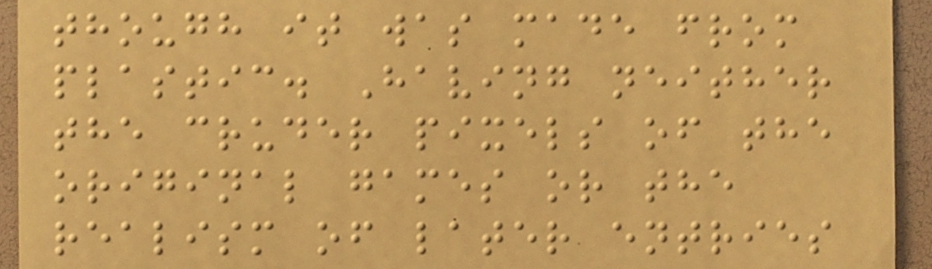though it was made from
plastic. Having neither
the cruder pixels of the
original games or the
realism of later entries
